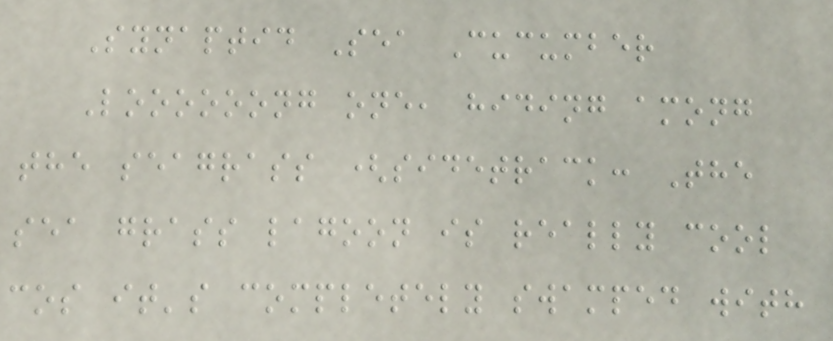Synaptid Sea Cucumber
Loooooong one, hiding among
the seagrass (sidetrack: The
sea grass lagoon is really cool
cos it's completely swamped with
